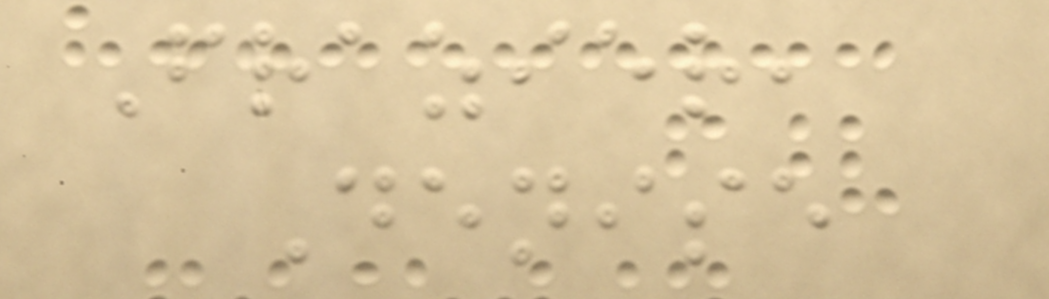Frazier,
Denise
